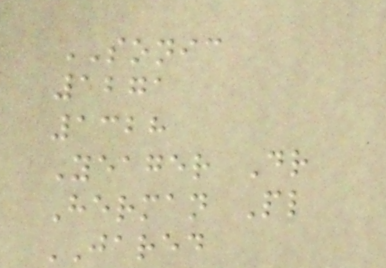SONIC
1271
1328
Yeager Dr
Herman Pl
JARED
